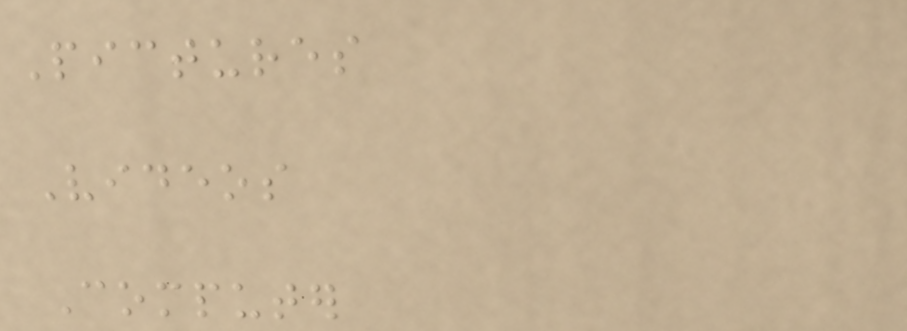Pictures
Videos
Computer
